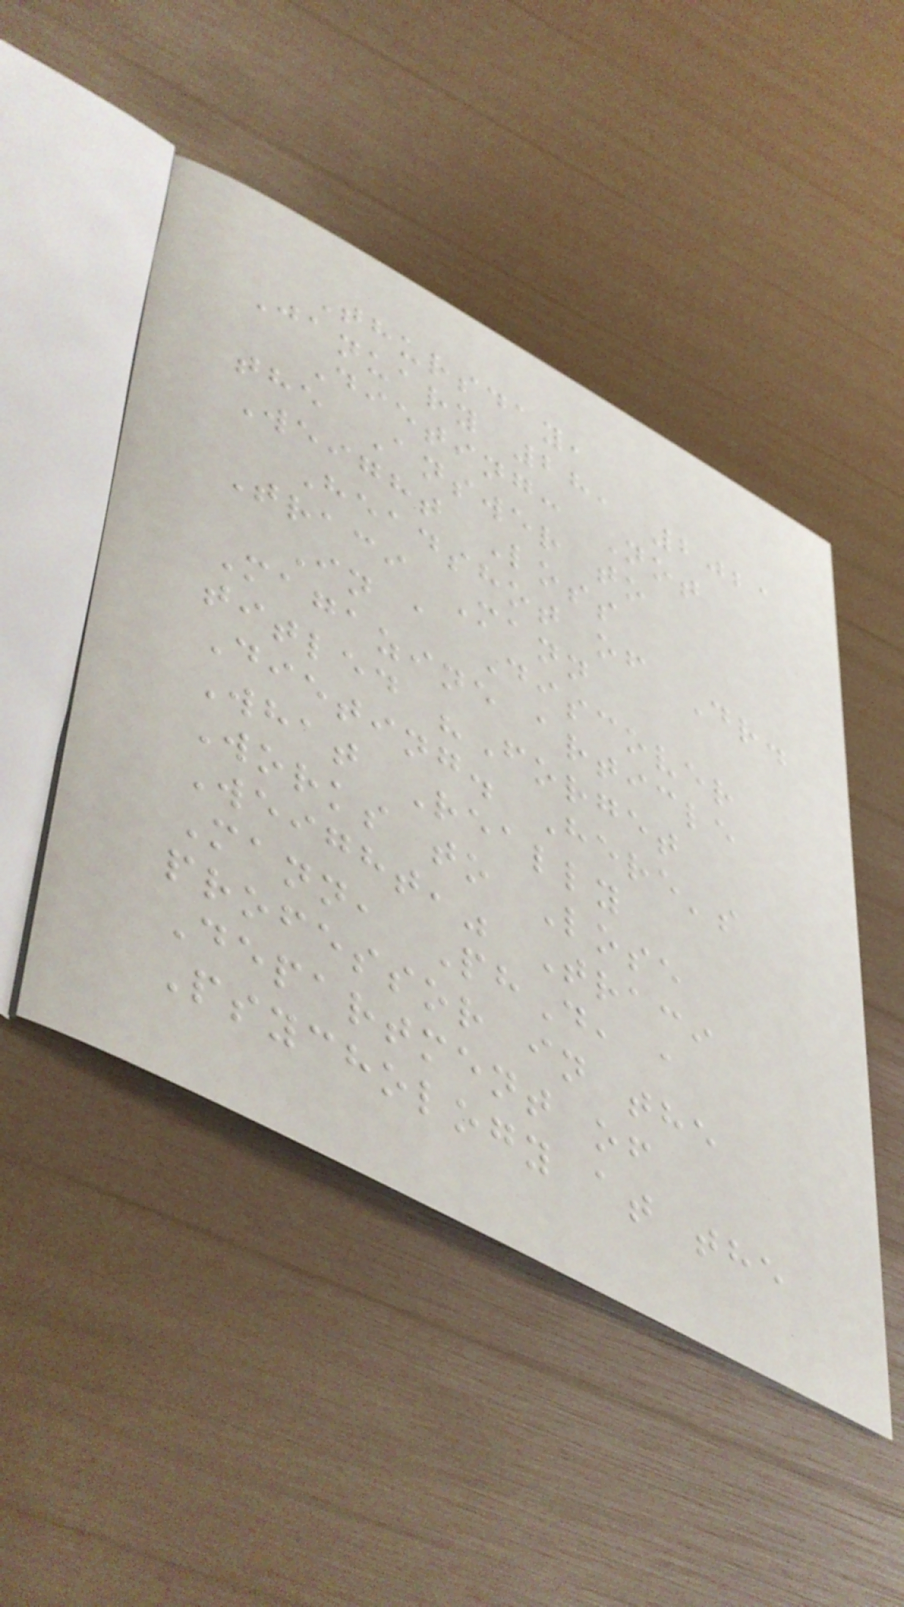Thursday,
January 28, 2021
Dieting: Not
the Answer to
Weight Loss
Headshot of Dr.
Traci Mann
In a Discover
Magazine article
titled "Forget
Dieting. Here's
What Really
Works to Lose
Weight," Traci
Mann, PhD, a
professor in the
Department of
Psychology at the
